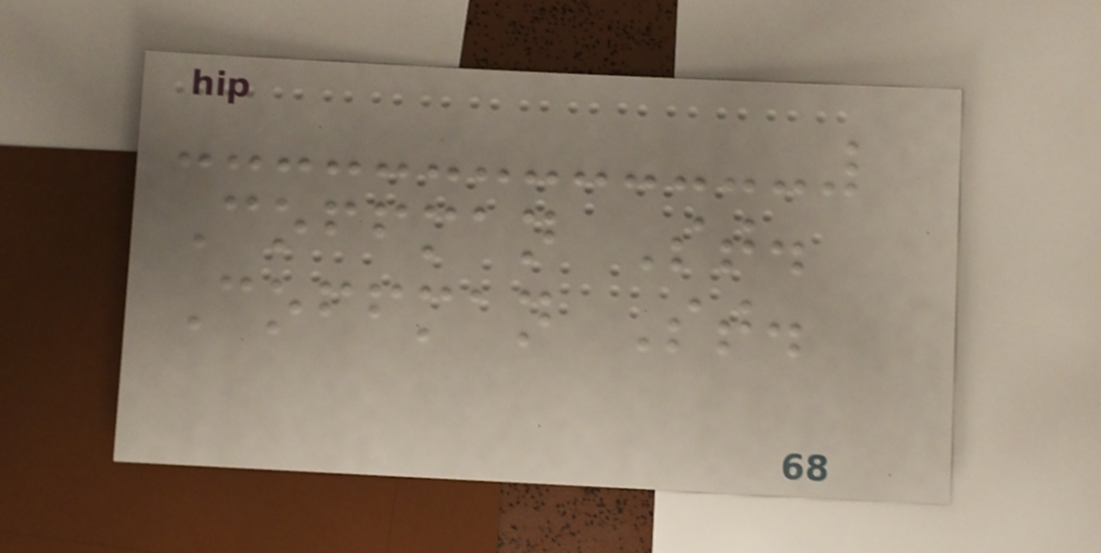Coffman St.
Coffman St.
